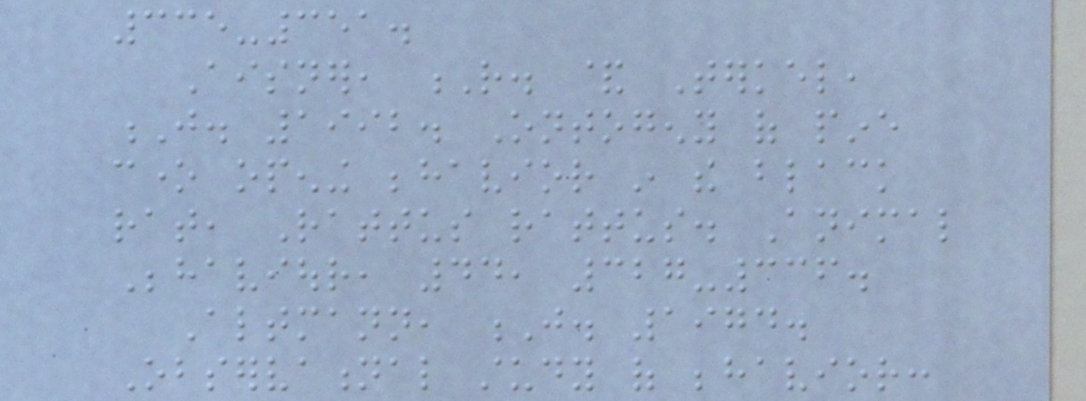335-351.
Aisner, R. & Terkel,
J. 1992. Ontogeny of pine
cone opening behavior in the black
rat, Rattus rattus. Animal
Behaviour, 44, 327-336.
Altmann, J. 1974.
Observational study of behavior:
